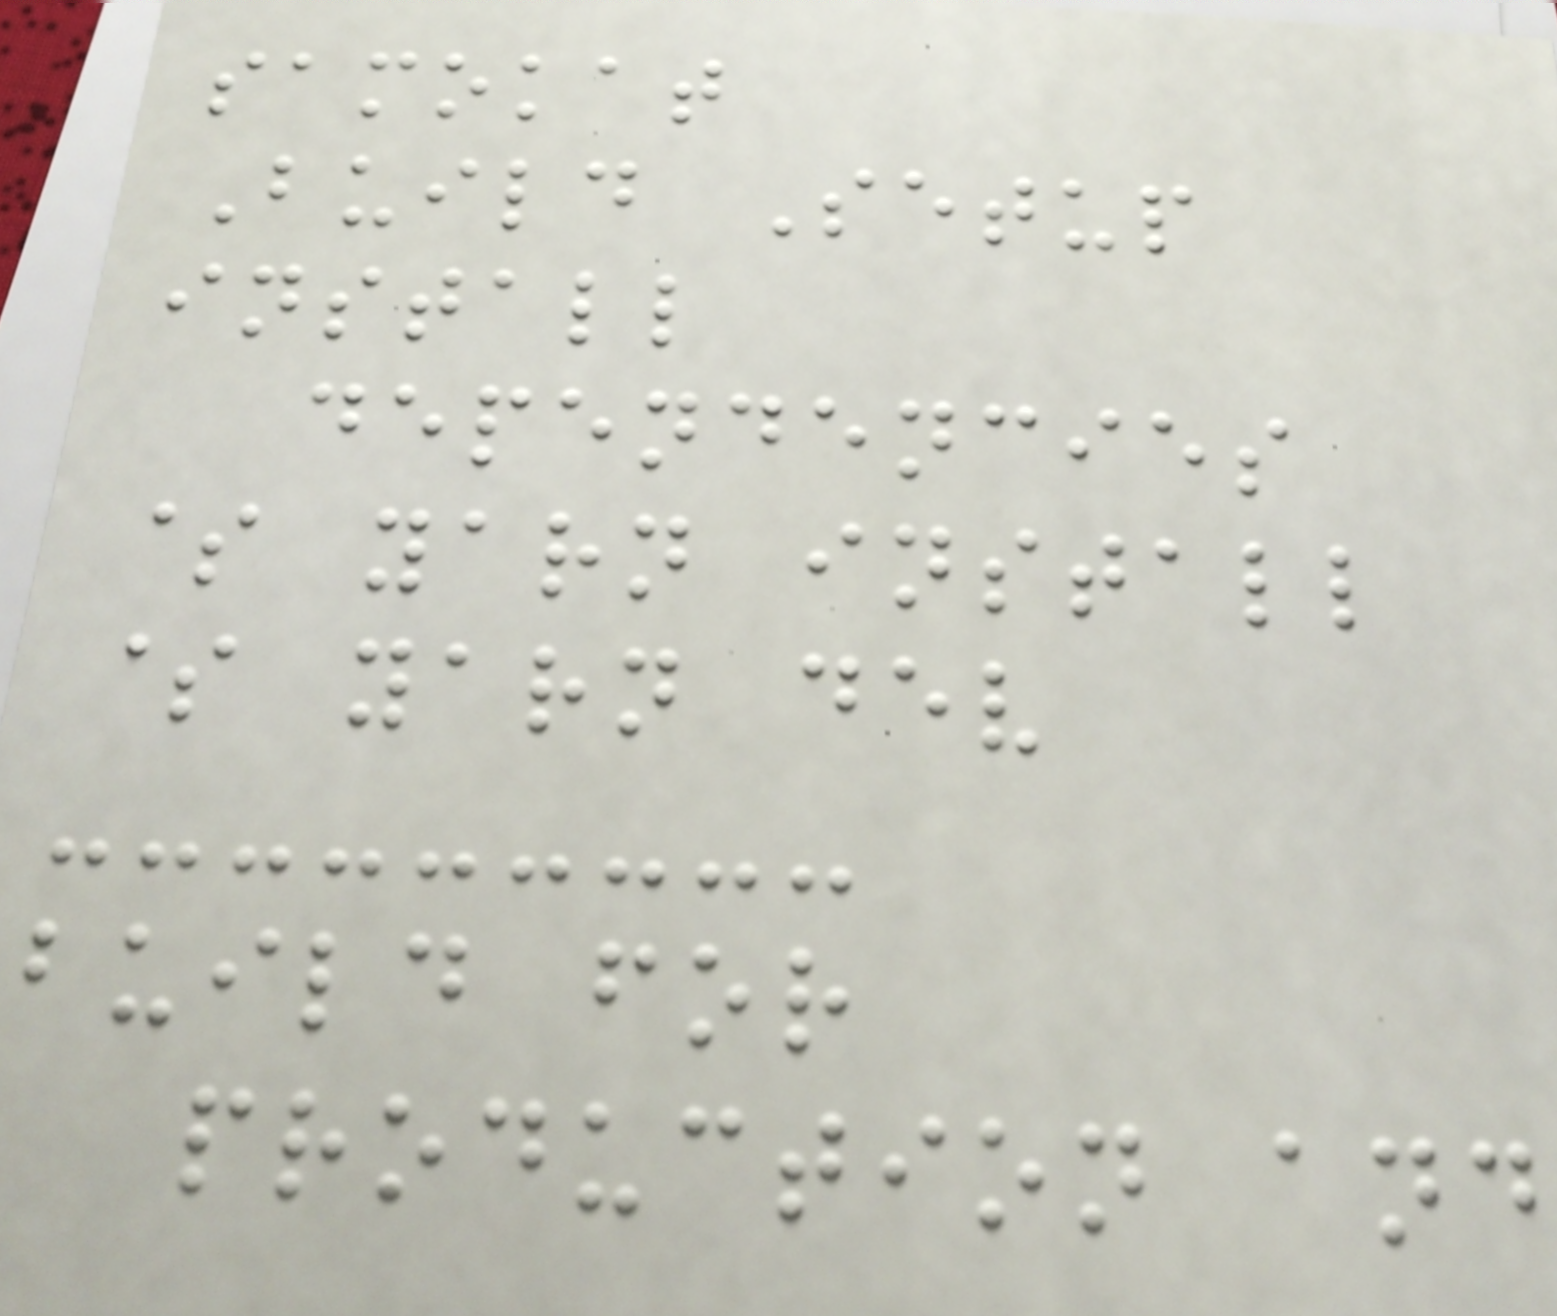samokat
Build Setup
install
dependencies
$ yarn install
$ yarn dev
build for
production and
